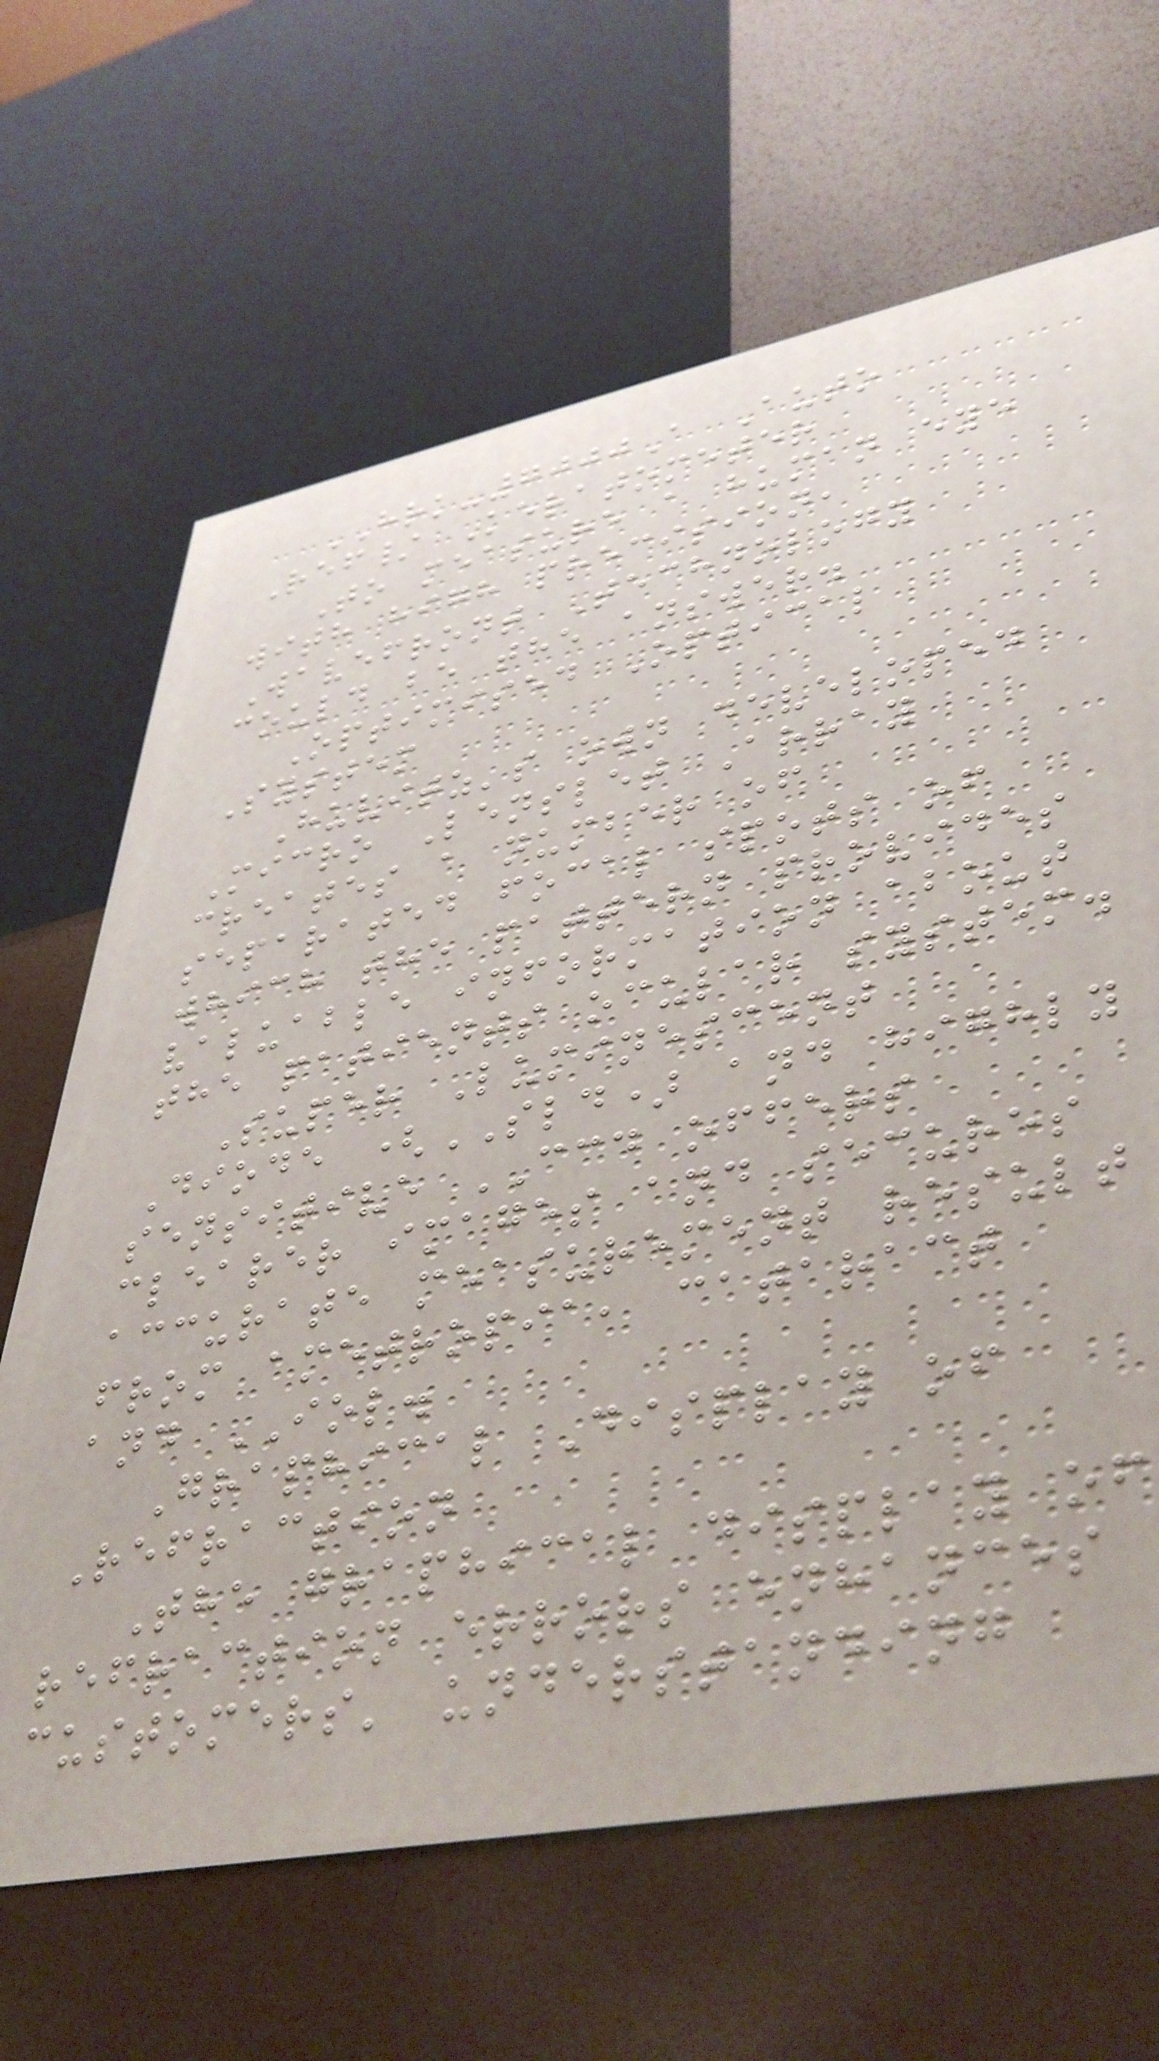HRK-7000A Auto
Ref/ Keratometer
To measure a human eye
with high precision,
Wavefront Technology
could be the answer.
Optimised Optical
System
Huvitz's own developed
Micro Lenslet Array
creates a number of
separated focal spots of
which the pattern provides
valuable information about
the patients ocular system.
Super Luminescent
Diode (SLD) and highly
sensitive CCD offers
clearer images and secures
accurate measurement result
from ametropia, cataract
and IOL.
Graphical Display of
Refraction
The graphical display of
refraction errors enhances
customers' understanding
